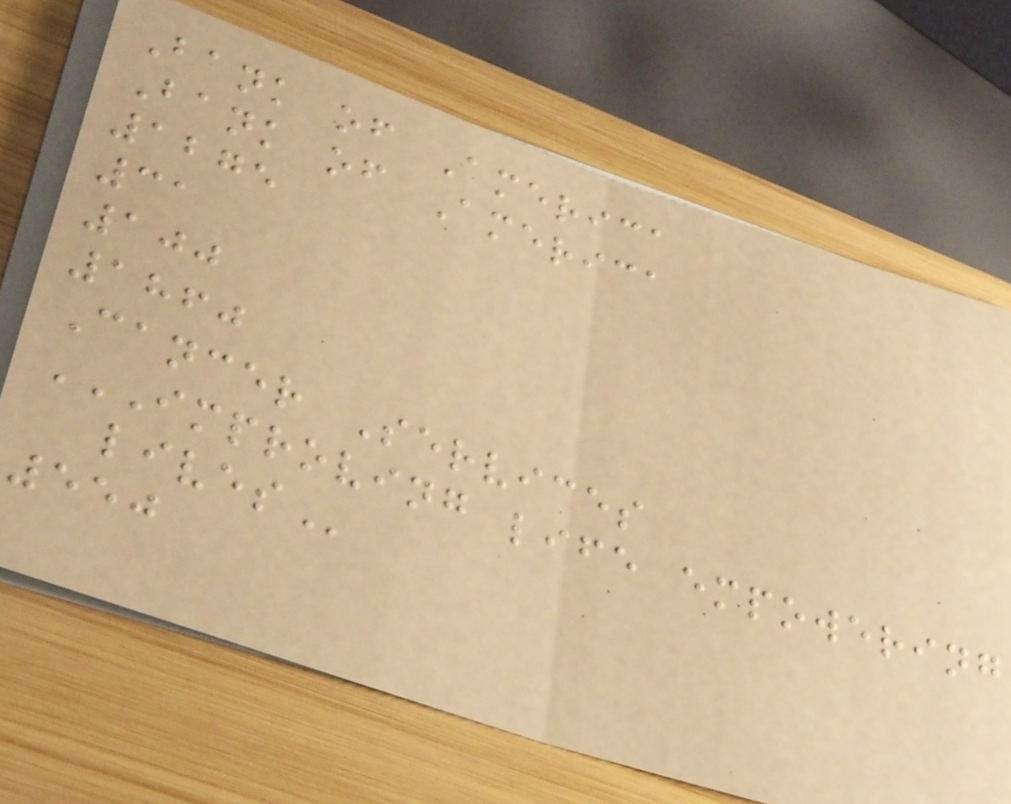Bank of America
Bank of America
1275
31
100
1860
Cancer Services
IMPROVING LIFE EMPOWERING
LIVES
550
